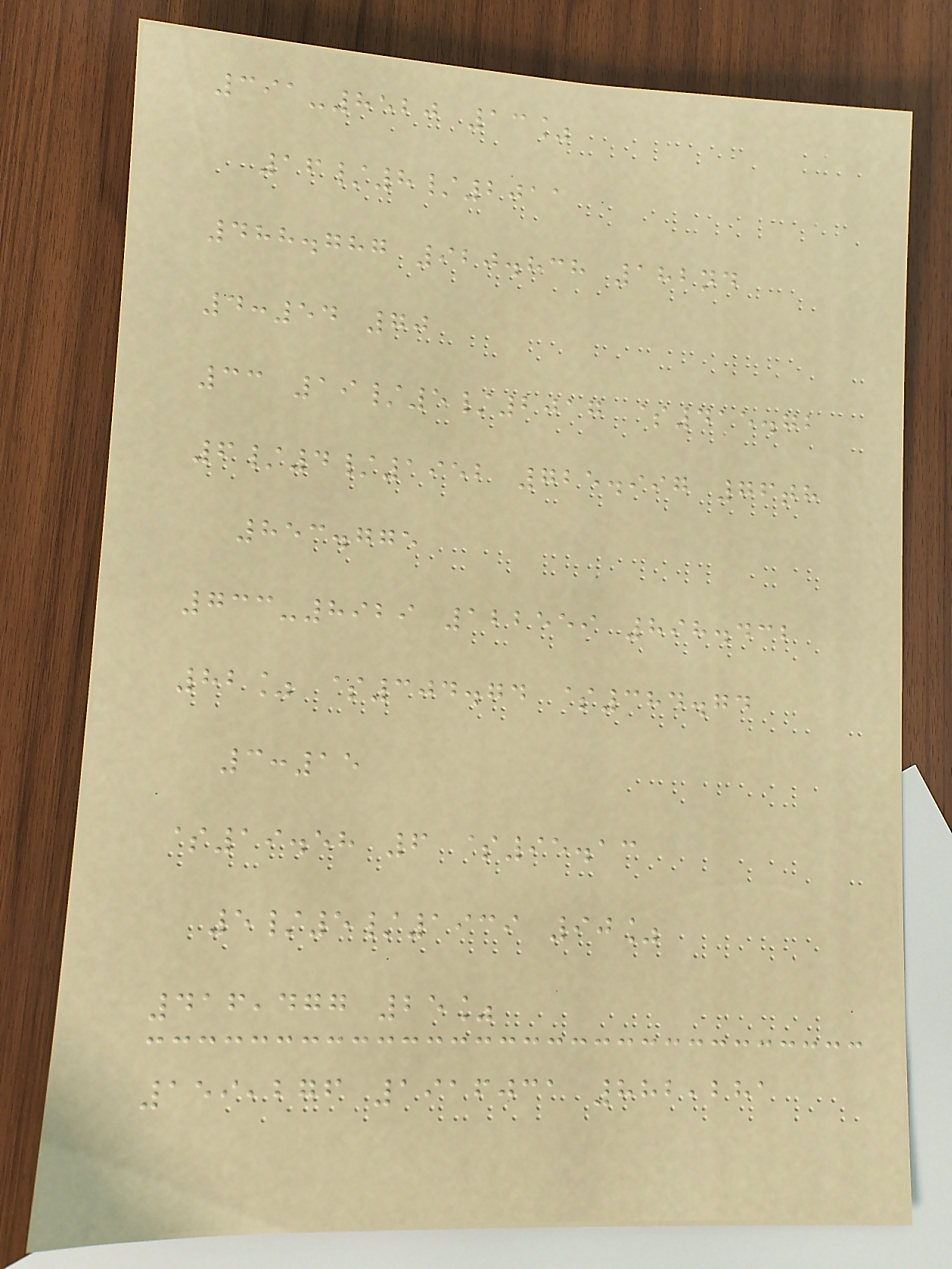391-8520 13%
16/8/2011
488.787 920.838 182nd
4:54 70
33 19/5/2017 $415.72
6/4/1952 725.997 76th
853.775
733-8929 122559 898.432
82% $304.74 $384.74
3:15
$19.58 6 $95.13
5/5/1939 90%
416,477 25%
159,276 1916031 882,281
